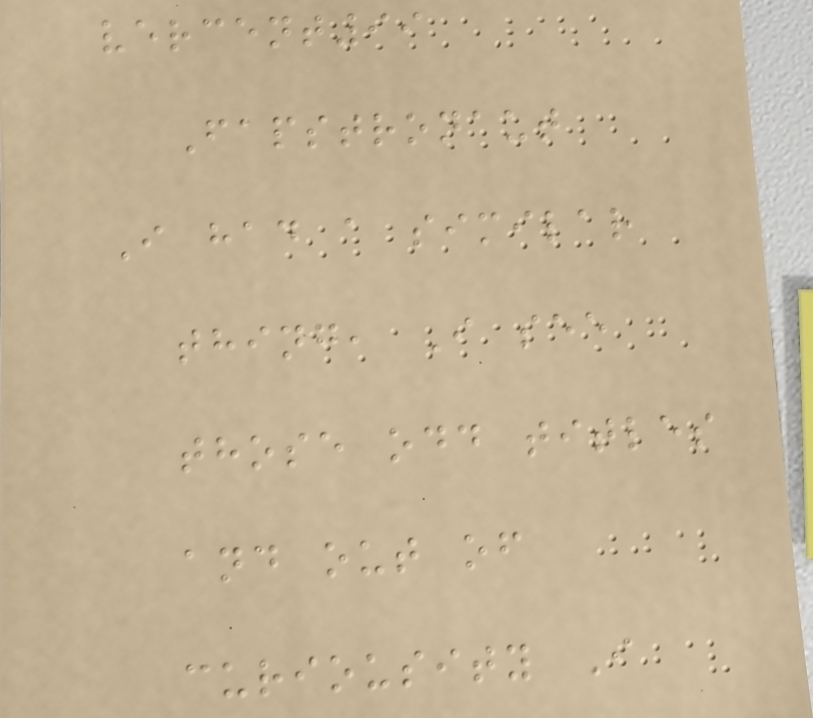vercent99
Fapstronaut
I had a similar
thing, I see
those odd titles
and out of
curiousity I
